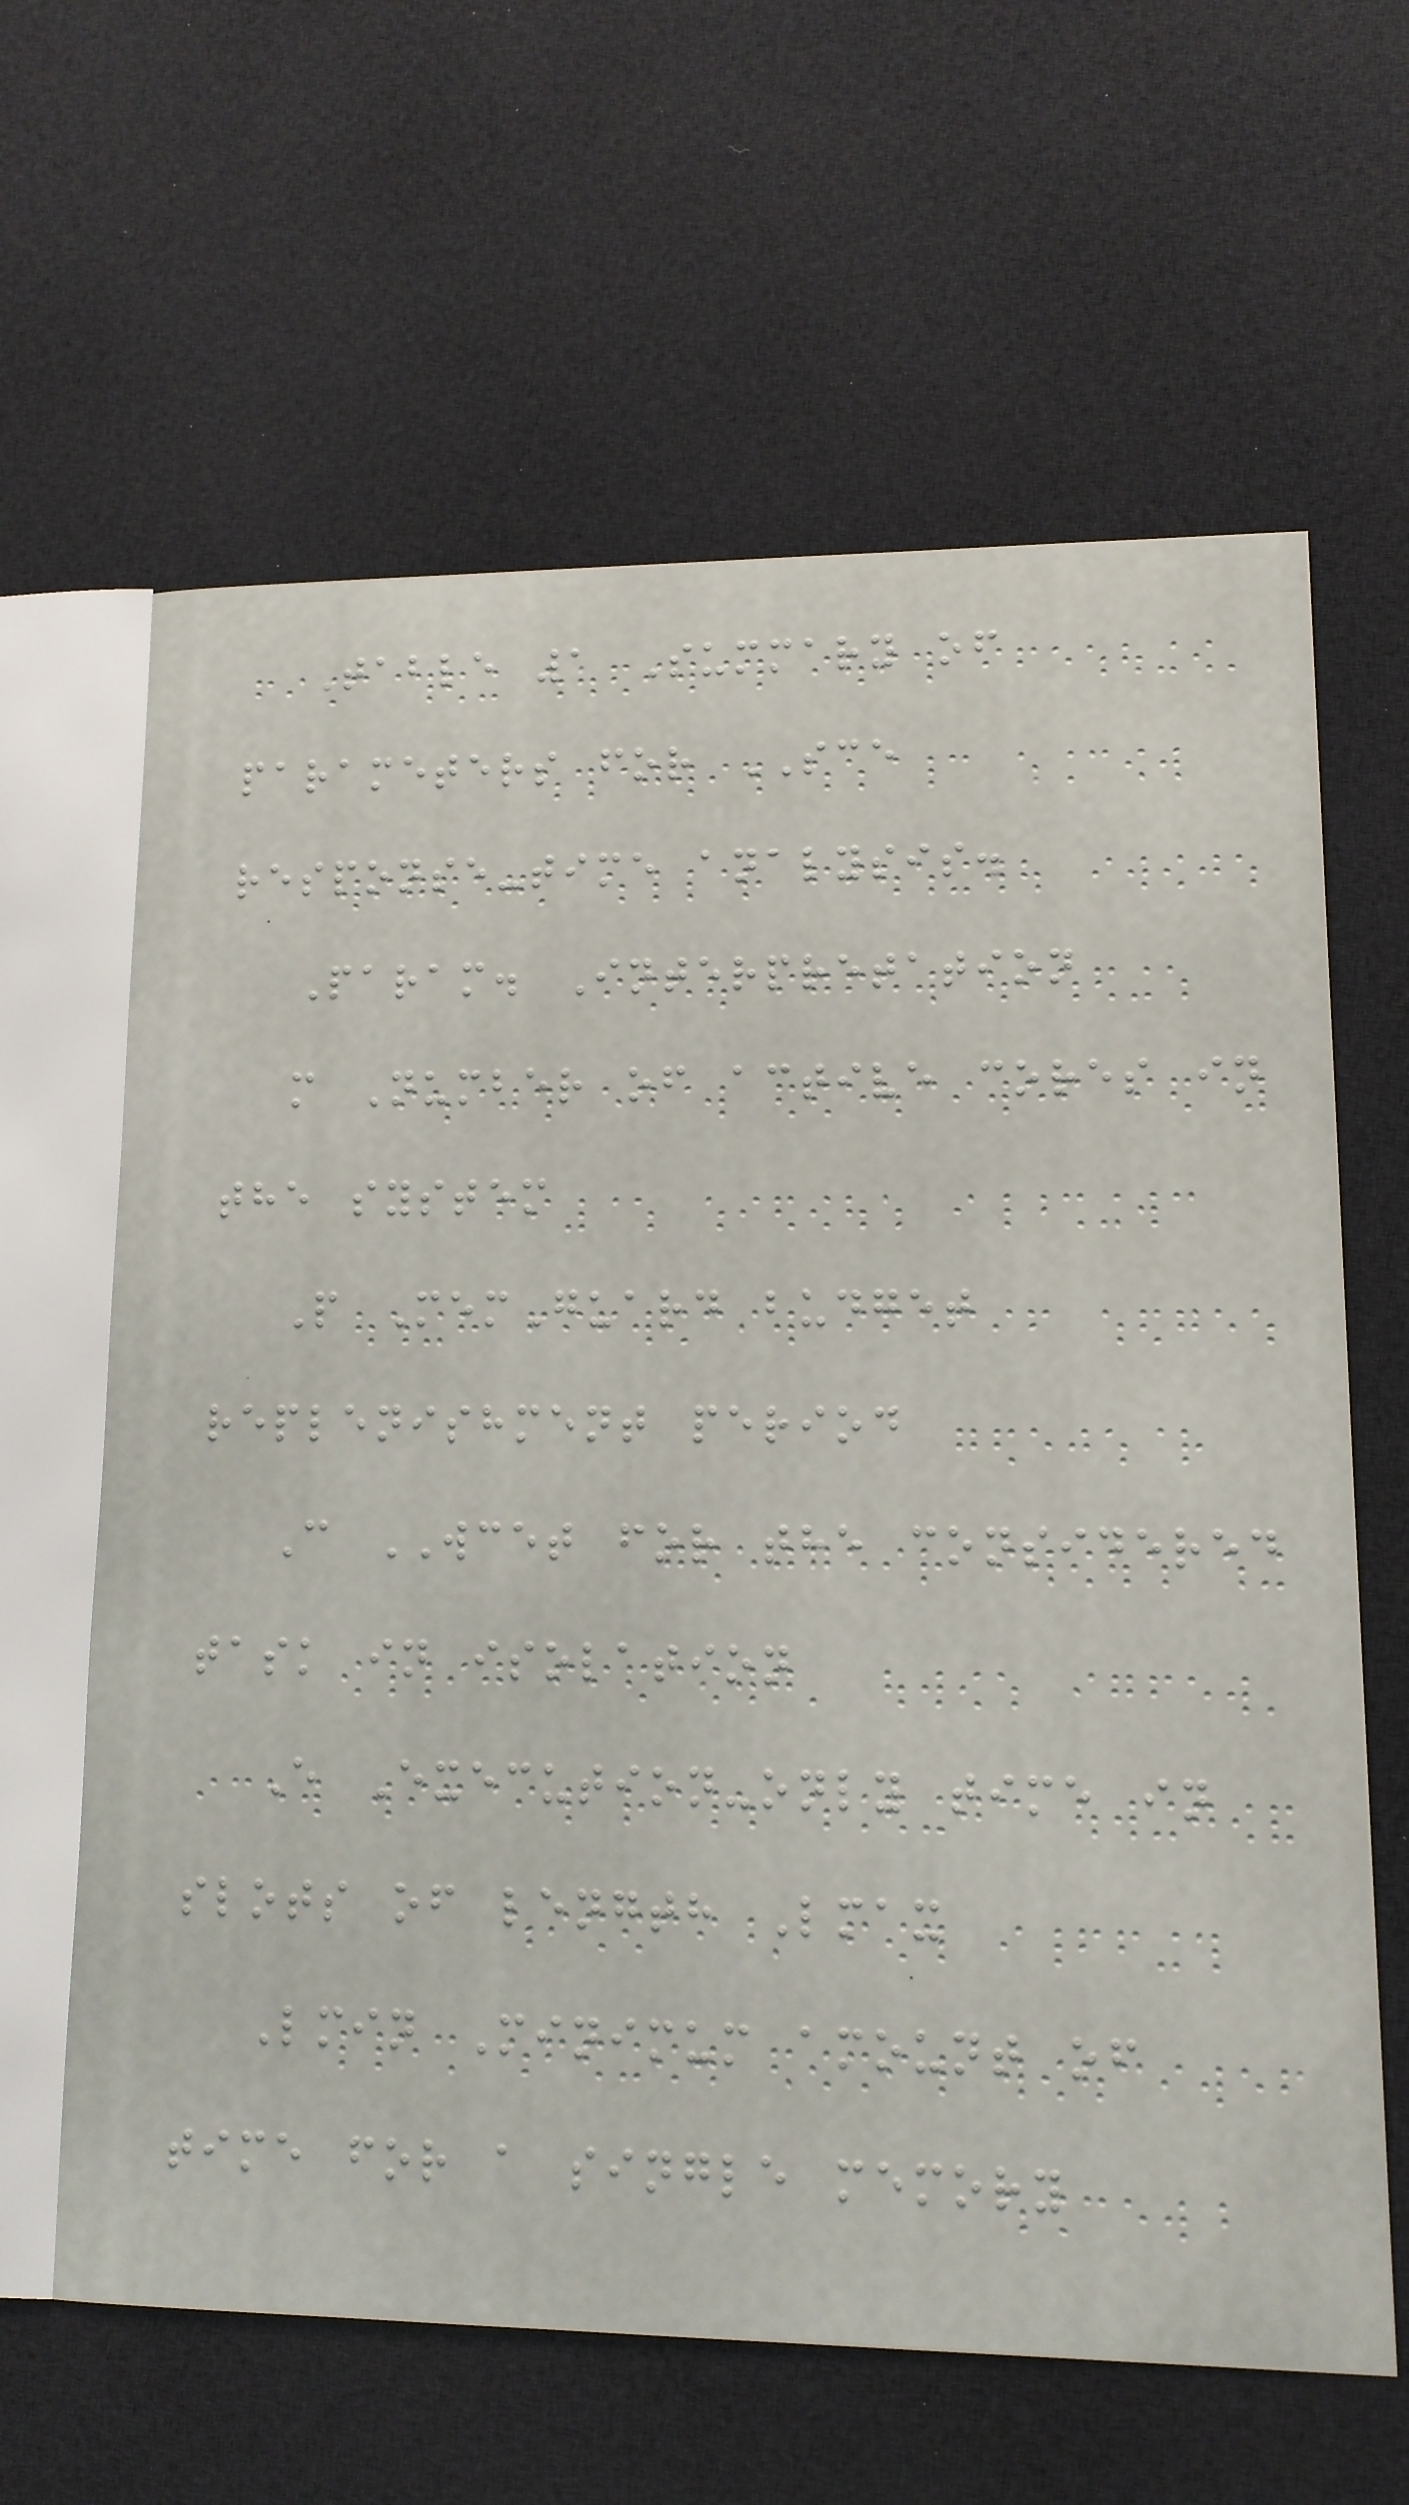Table 1 Summary of
parameters for SCE
response-time analysis.
Param. Interpretation
m Number of active cores in
the system
P MemGuard budget
replenishment period
C WCET for the considered
task in isolation
E Execution-only time in
slots of length Lmax
Lmin Minimum amount of
time for a single memory
